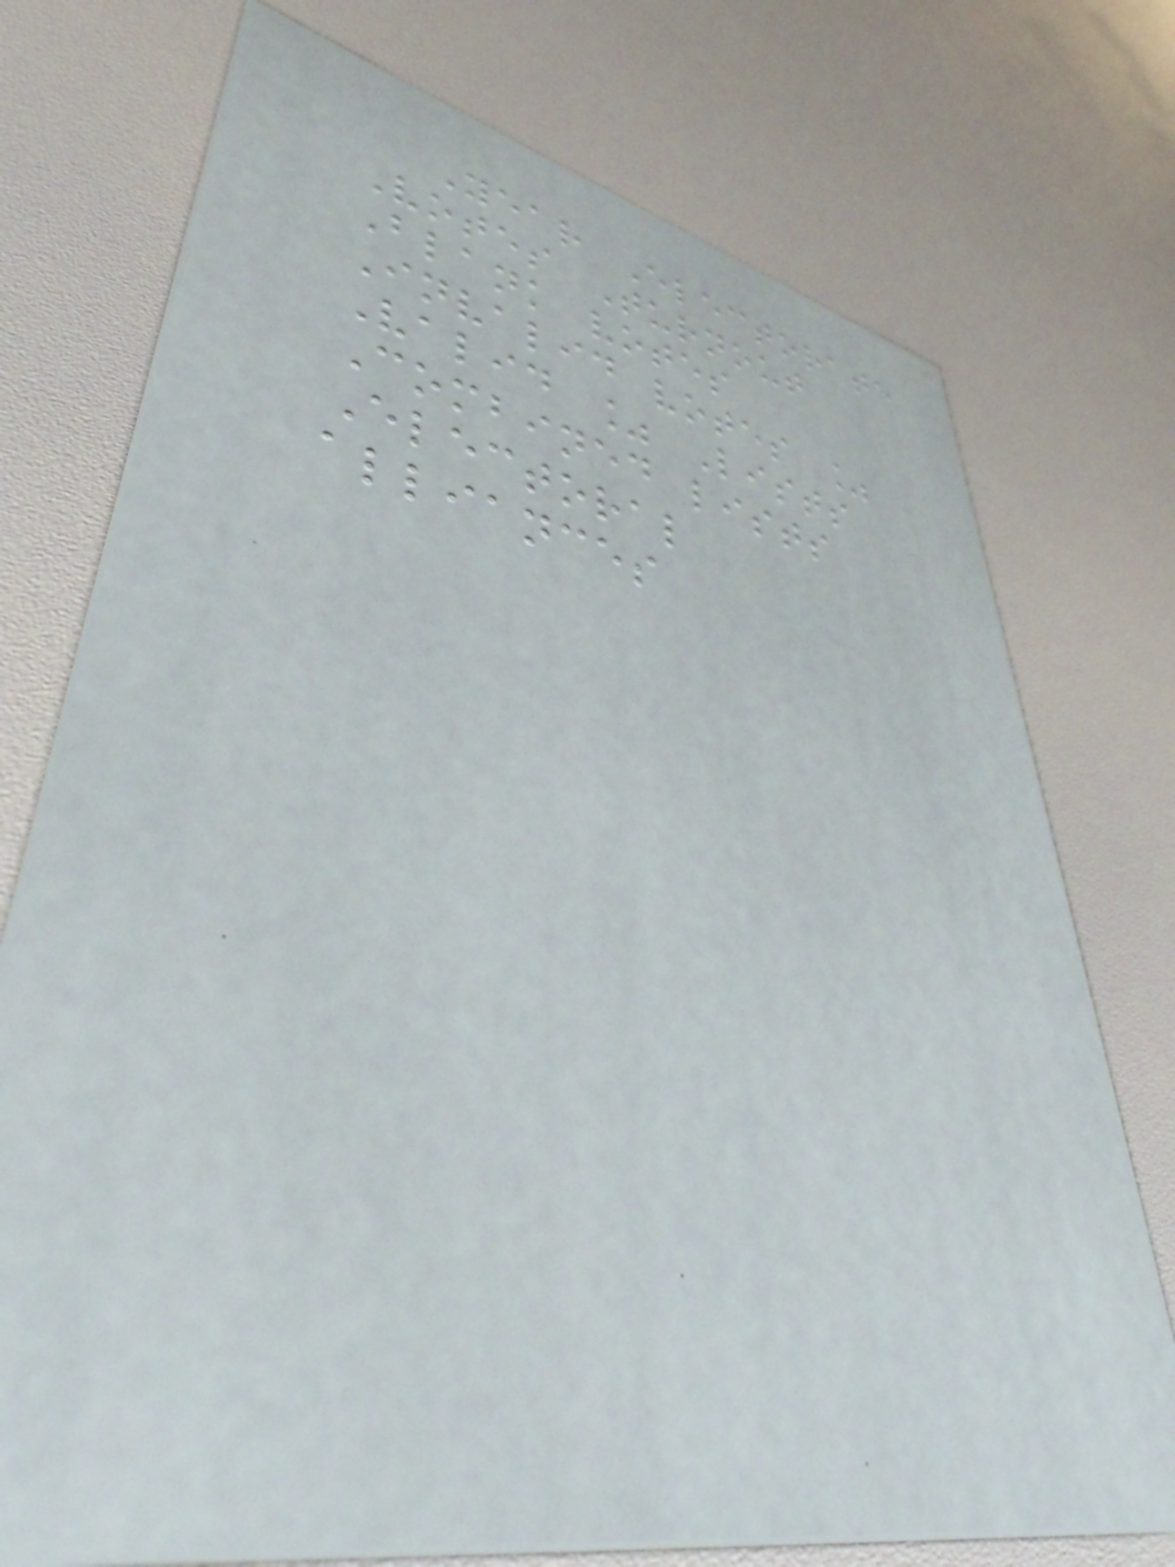Year Electorate
Votes Turnout
Blank votes
Invalid votes %
Valid % Lists
Combined lists
Electoral
alliances
